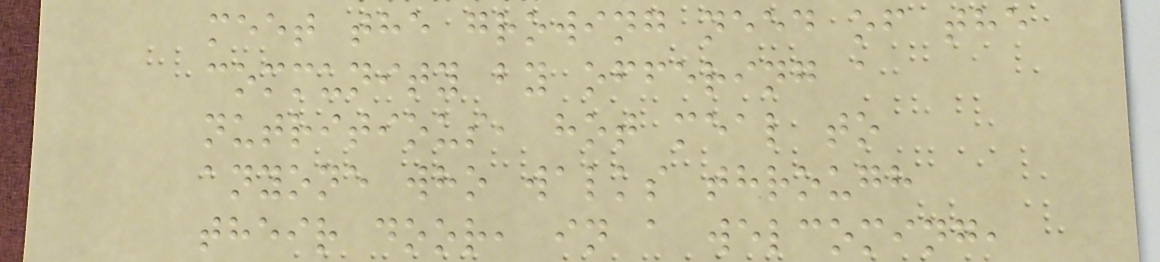meet the growing need of the
community by offering a
nutritious, hot meal to
anyone who walks through
their door, in a welcoming,
